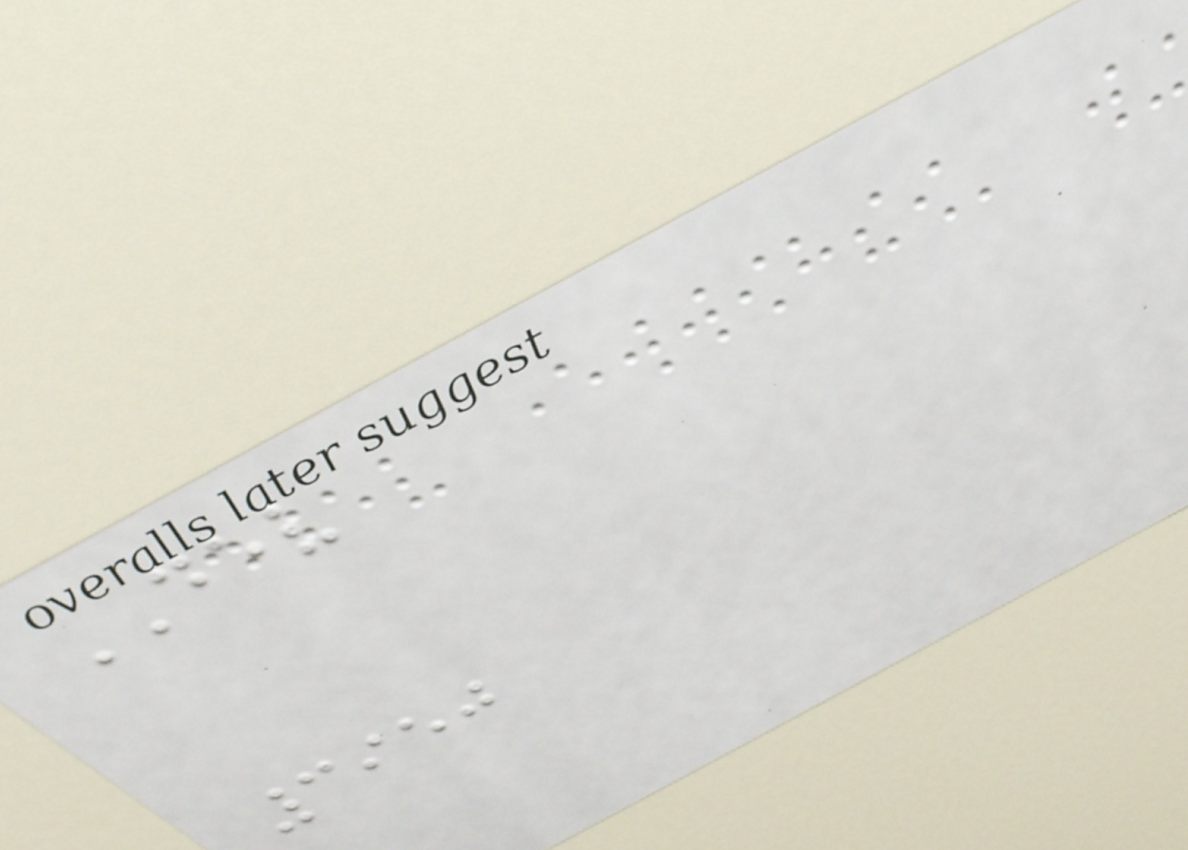DEV
3950
